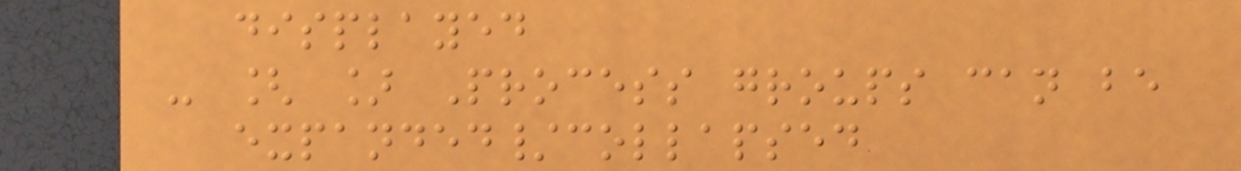displayed
- [ ] Process groups can be
expanded/collapsed
